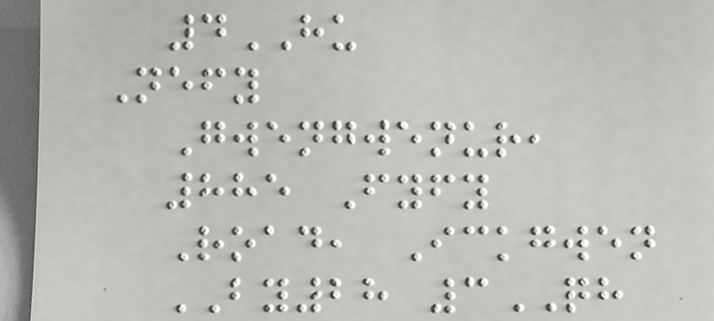4HU
Nefy
Gwengwenur,
885 Fyfy
Road, Ickgwen
BY28 3QH
